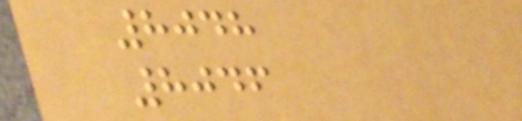8048
8046
